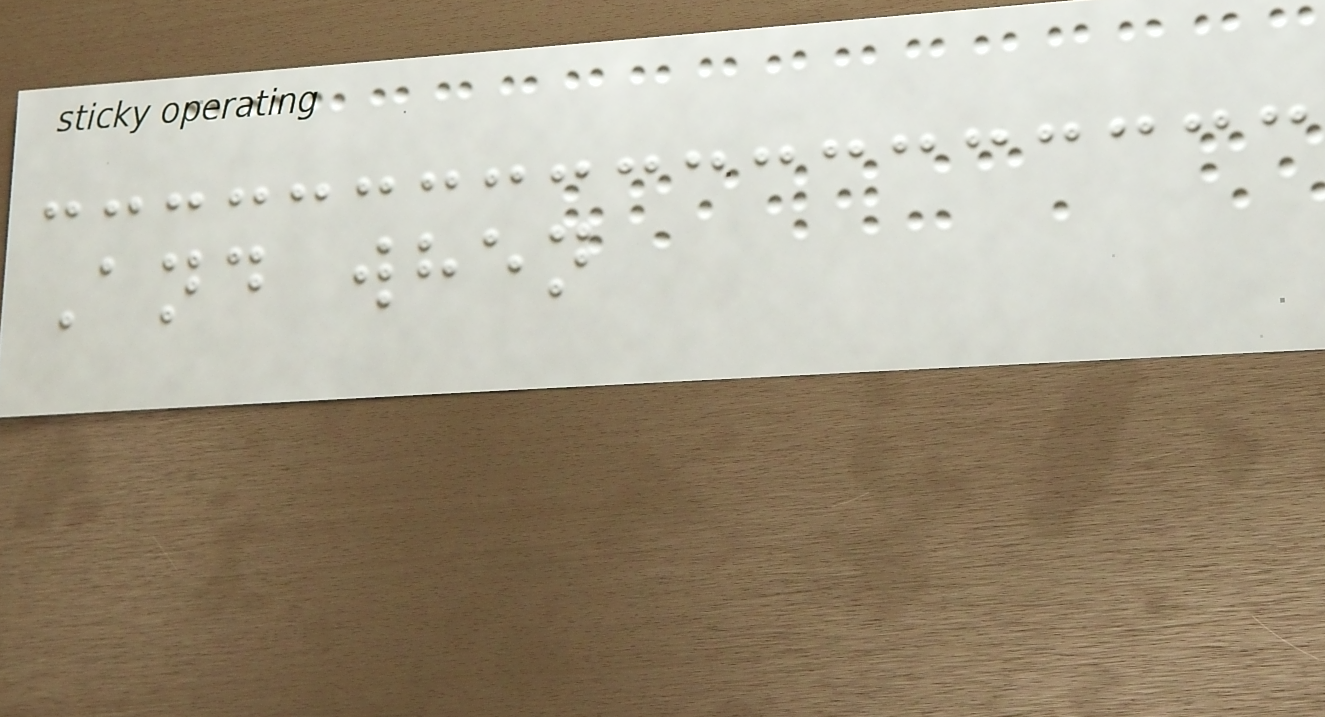And when
